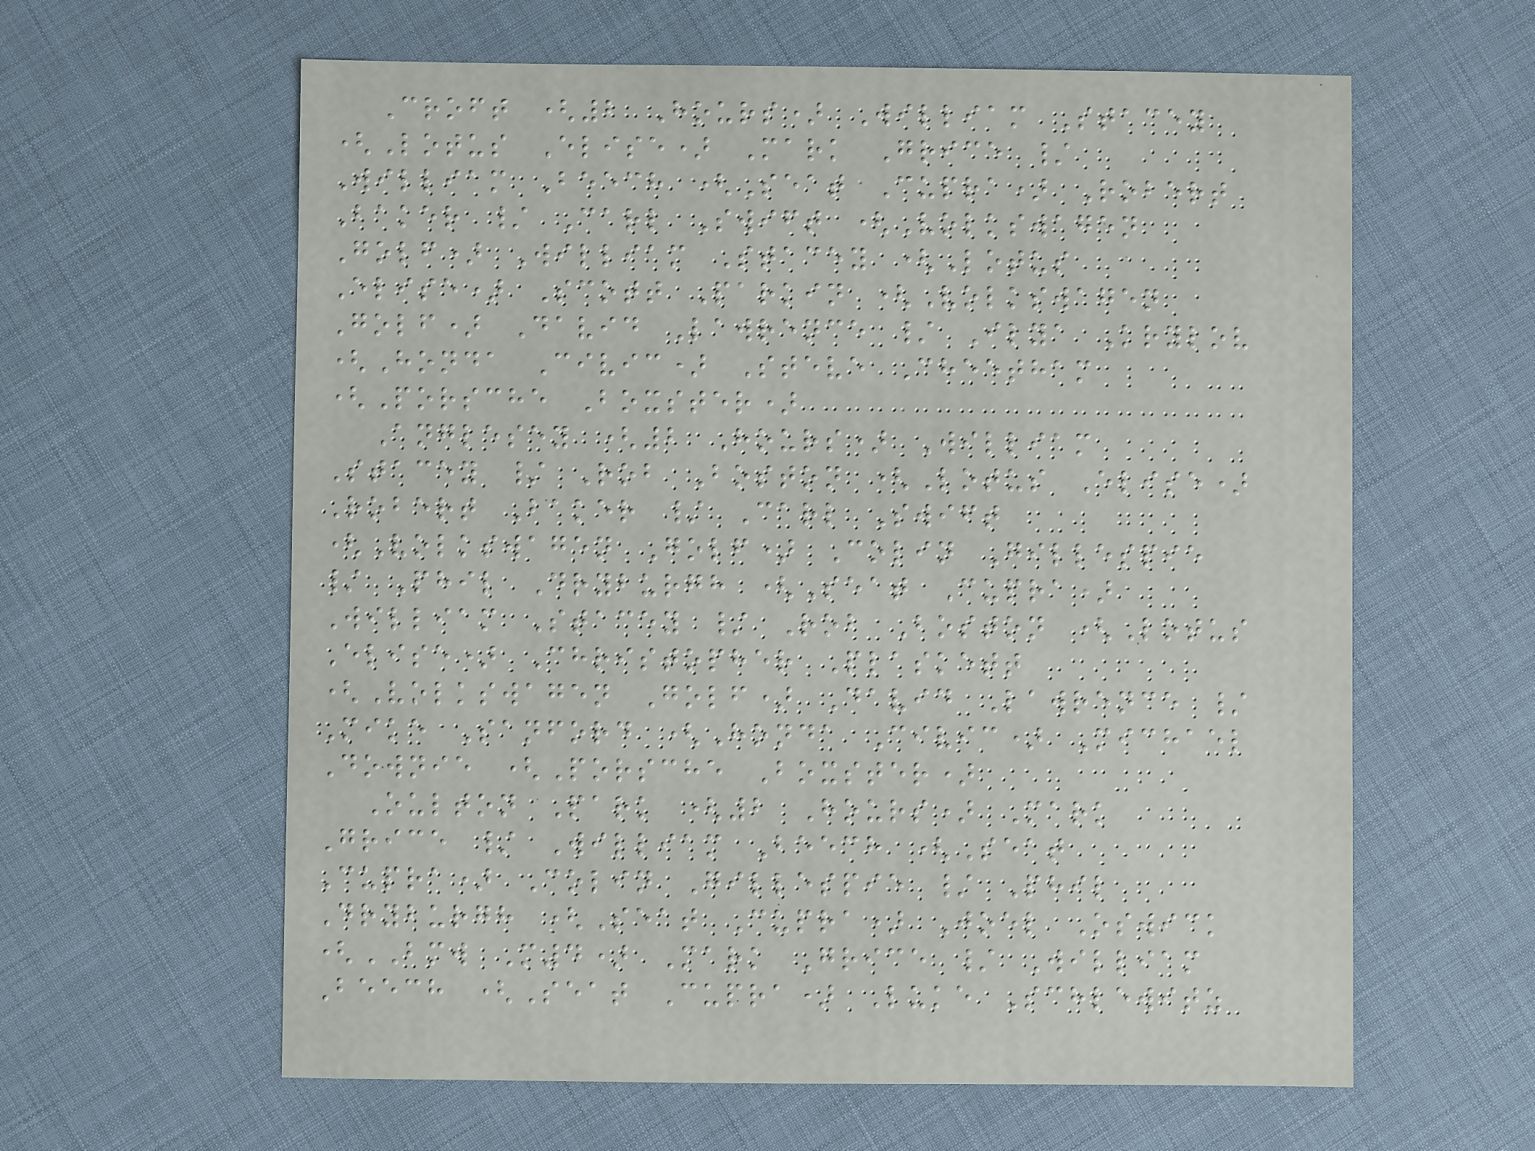Croft (2 Hours) William Stacey
(Lotus Elise) Mark Grice /
William Beech (Seat Cupra) Robert
Baker / Carl Swift (Volkswagen
Golf) William Stacey (Lotus
Elise) Scott Parkin (Volkswagen
Golf) David Lawrence / Ilya Krylov
(Honda Civic) Steve Cheetham
(Porsche Boxster)
Anglesey (2 Hours) William
Stacey / Rob Boston (Lotus Elise)
Robert Baker / Carl Swift
(Volkswagen Golf) Colin Gillespie
/ Phil Dryburgh (Seat Cupra)
William Stacey / Rob Boston (Lotus
Elise) Christopher Plaskett
(Volkswagen Golf) David Lawrence /
Mike Sanford (Honda Civic) Michael
Downie (Porsche Boxster)
Oulton Park (2 Hours) Mark
Grice / William Beech (Seat
Cupra) Colin Gillespie / Phil
Dryburgh (Seat Cupra) Joel Oswick
(BMW M4) Mark Grice / William
Beech (Seat Cupra) Luke Schlewitz
